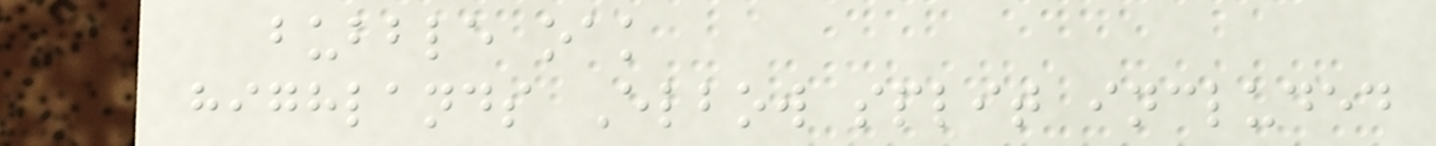bubble oak
highlands Elbow split included
